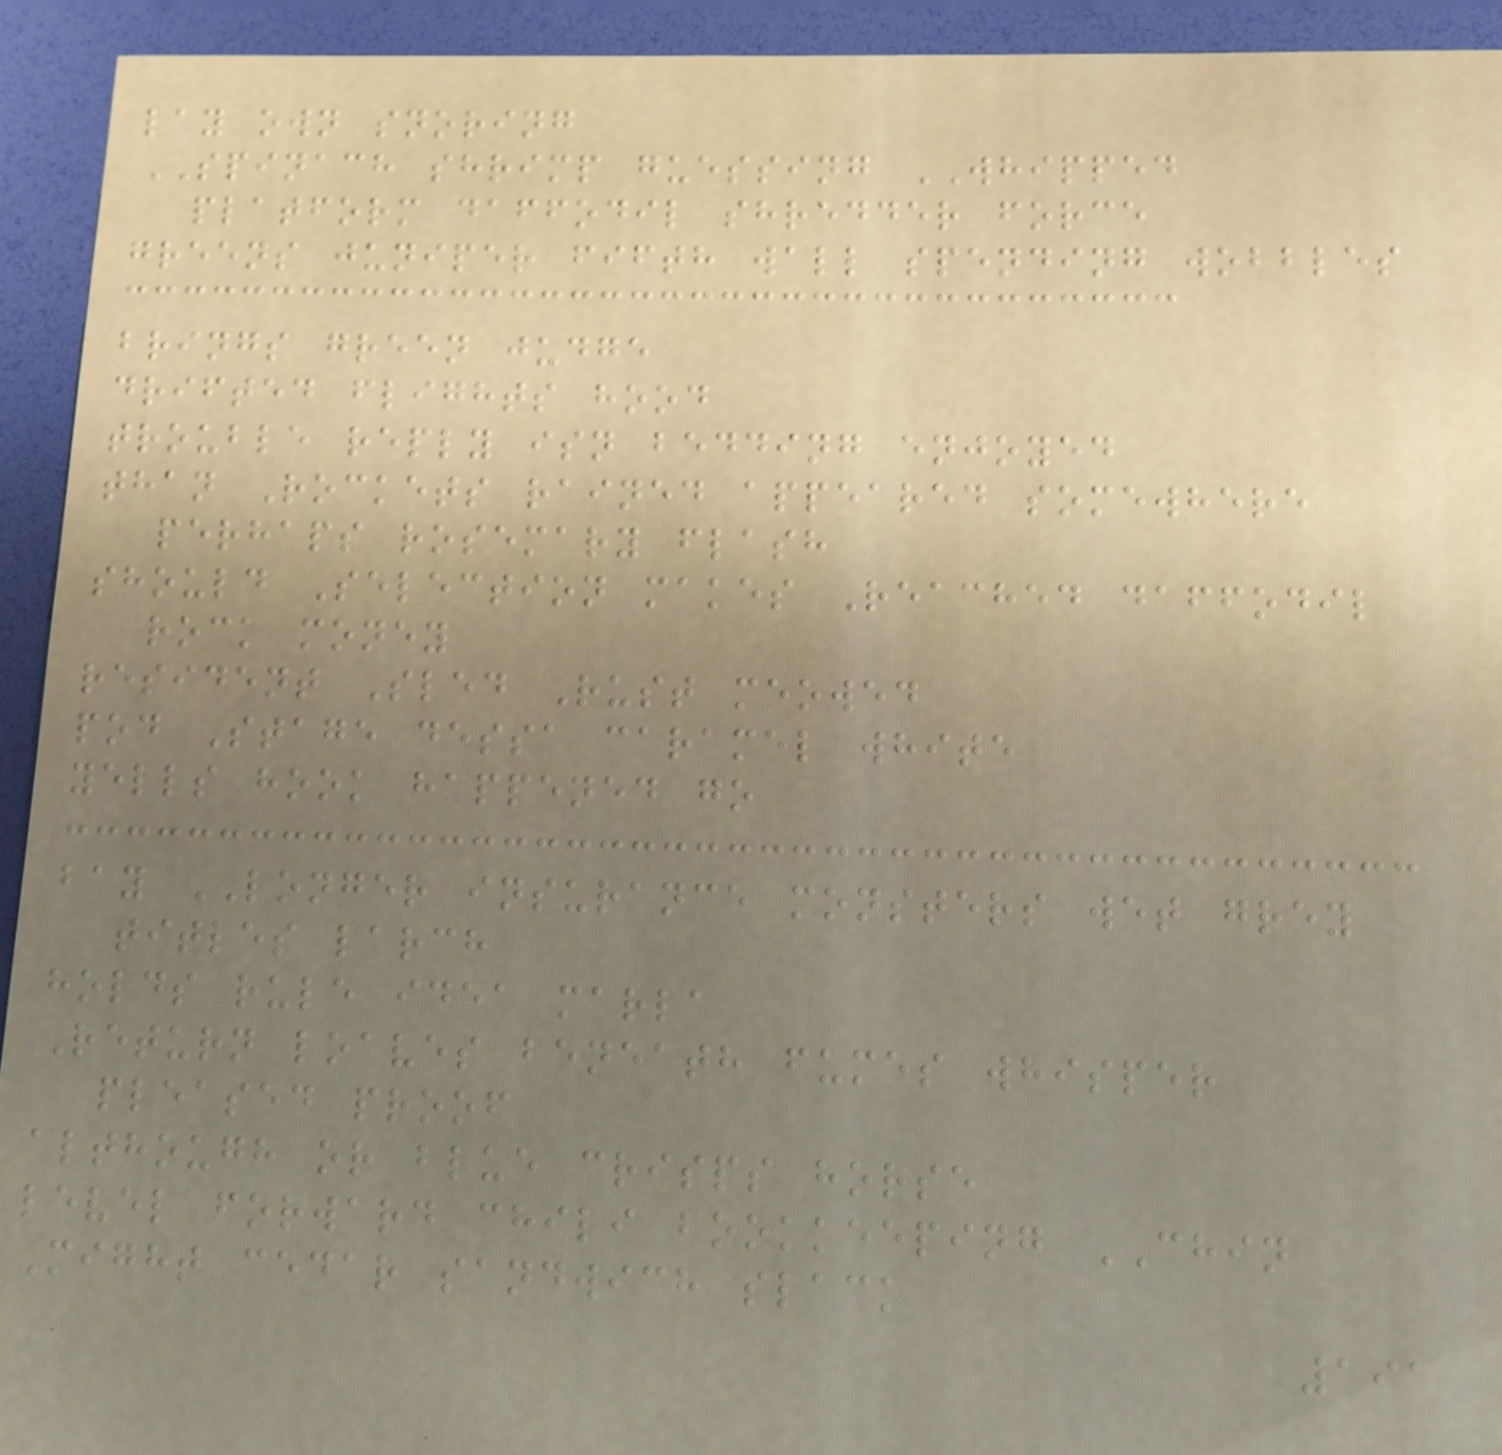lay own snoring
SPINACH shrimp guessing WHIPPED
platform daffodil shredder force
greens juniper fifth wall spending wobbles
brings green judge
drifted flights hood
trouble reply isn bedding enjoyed
than Rockets rained appeared somewhere
perhaps rosemary flash
should Selection makes Reached daffodil
rock money
resident Sled Rust meowed
pod Stage dessa caramel white
yells hook happened go
bay LONGER insurance monsters wet grey
titles larch
holds rule idea marla
Return loaves beneath fumes whisper
pleased proof
although or blue crisps horse
level forward chili bookkeeping CHIN
Might cedar sandwich slack
191
